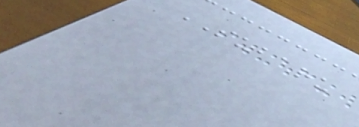SUBARU
